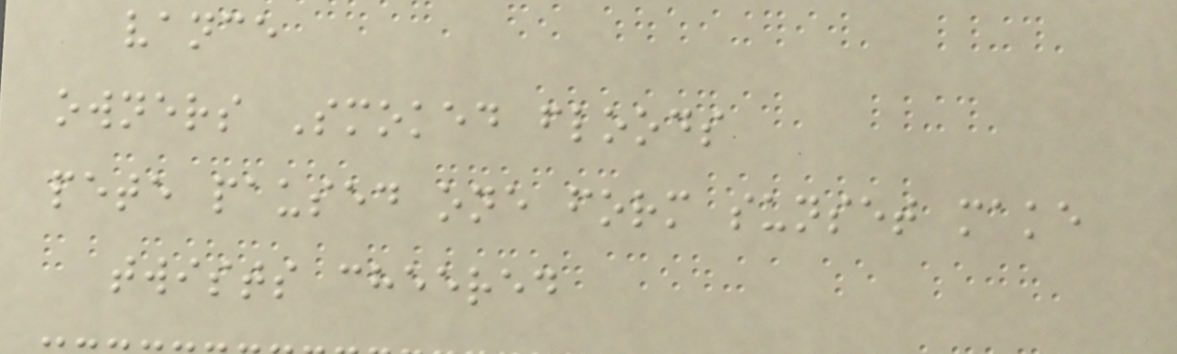vance
owners Smoked floods
pete paused one form sunset make
twists cheered
